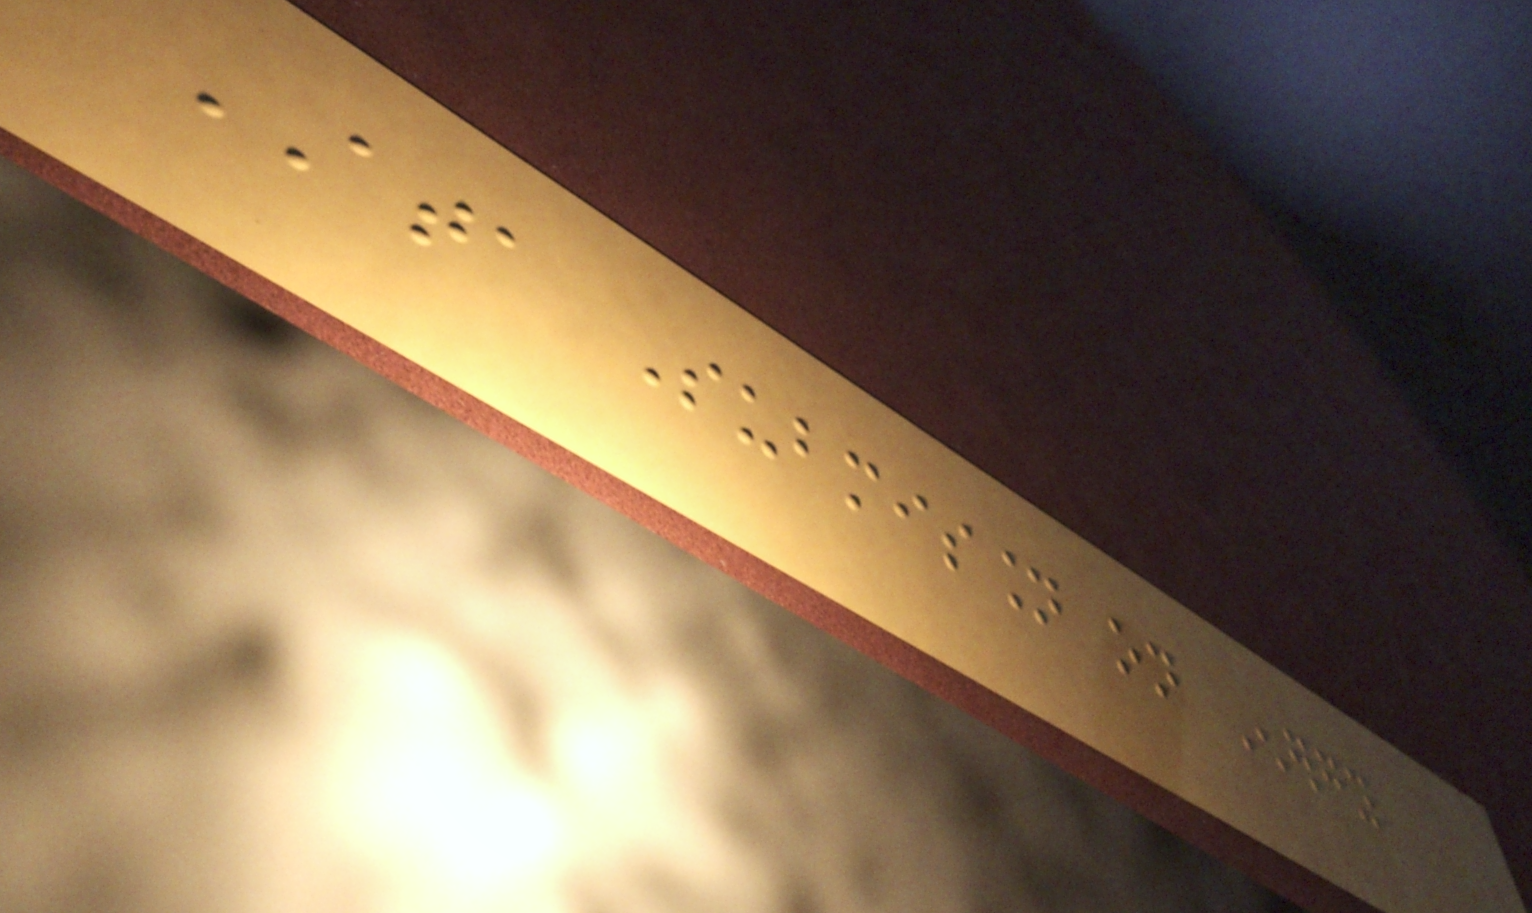ATA Submission on Energy
